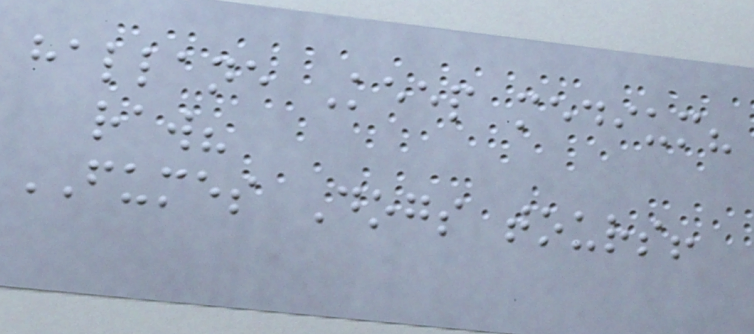hallane Keep medium?
raw?
FUMES Dogs tours!
